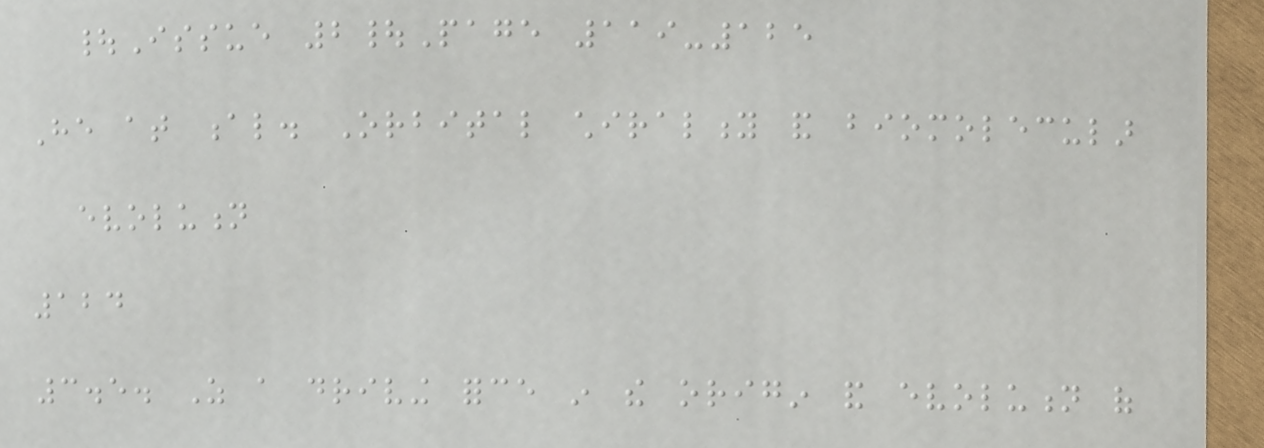|Issue 2|Page 119-125
He at al. Orbital chirality and biomolecular
evolution
124
3.5. As a driving force in the origin and evolution of
